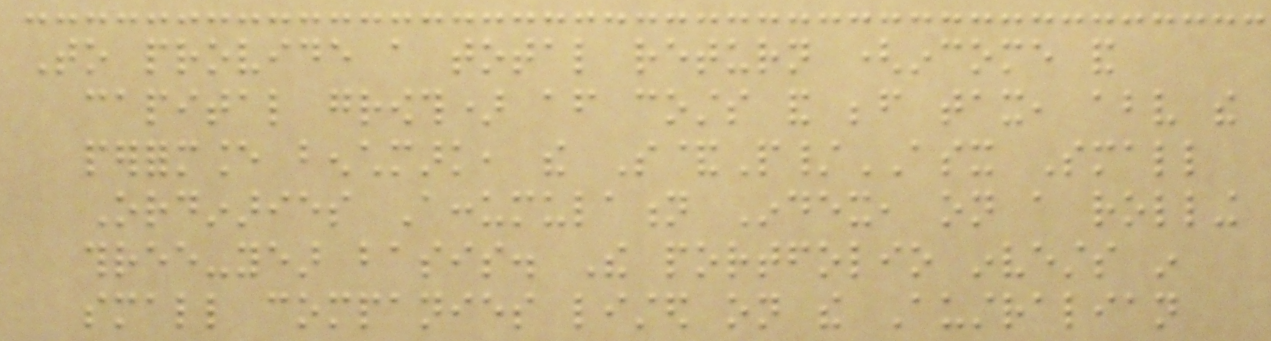To provide a total return (income and
capital growth) after costs and before tax, above the
performance benchmark, the S&P/ASX Small
Ordinaries Accumulation Index, on a rolling
three-year basis. The portfolio invests in
small companies listed on the Australian
